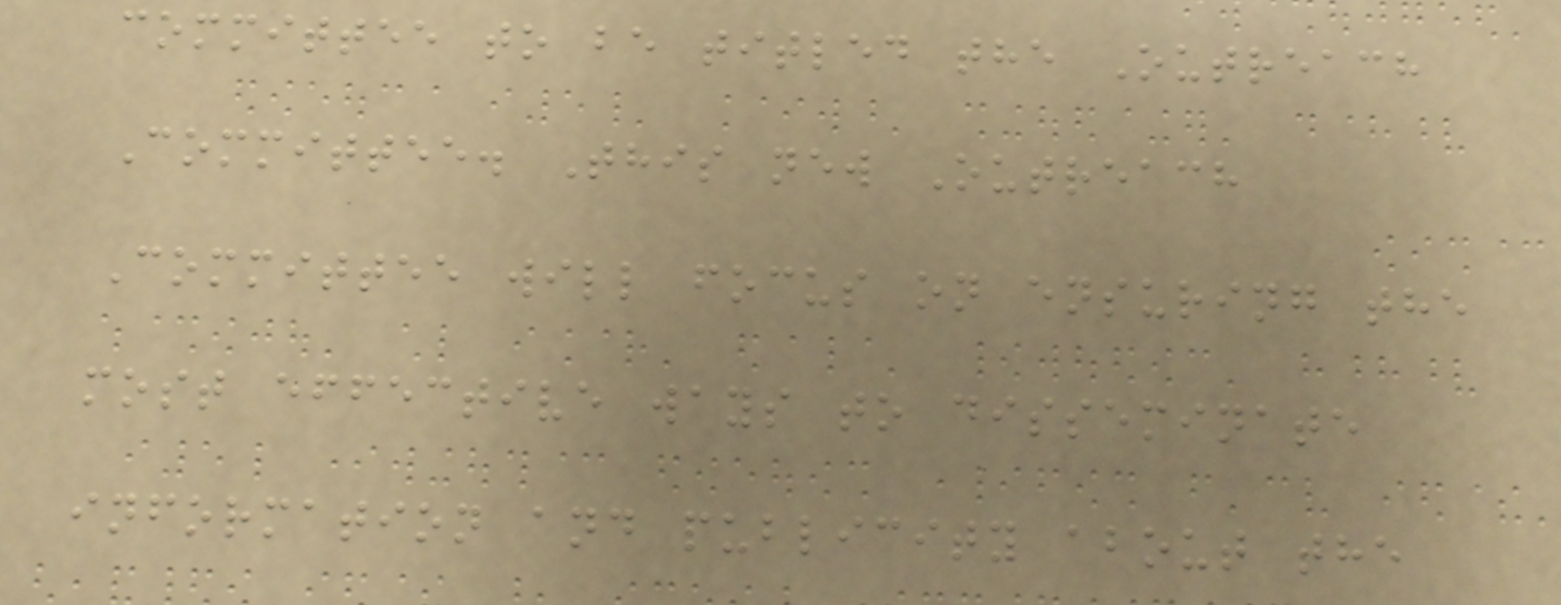committee to be titled the Outreach
Committee. This new Outreach
Committee will focus on ensuring the
most effective ways to disseminate
information and publicity about the
